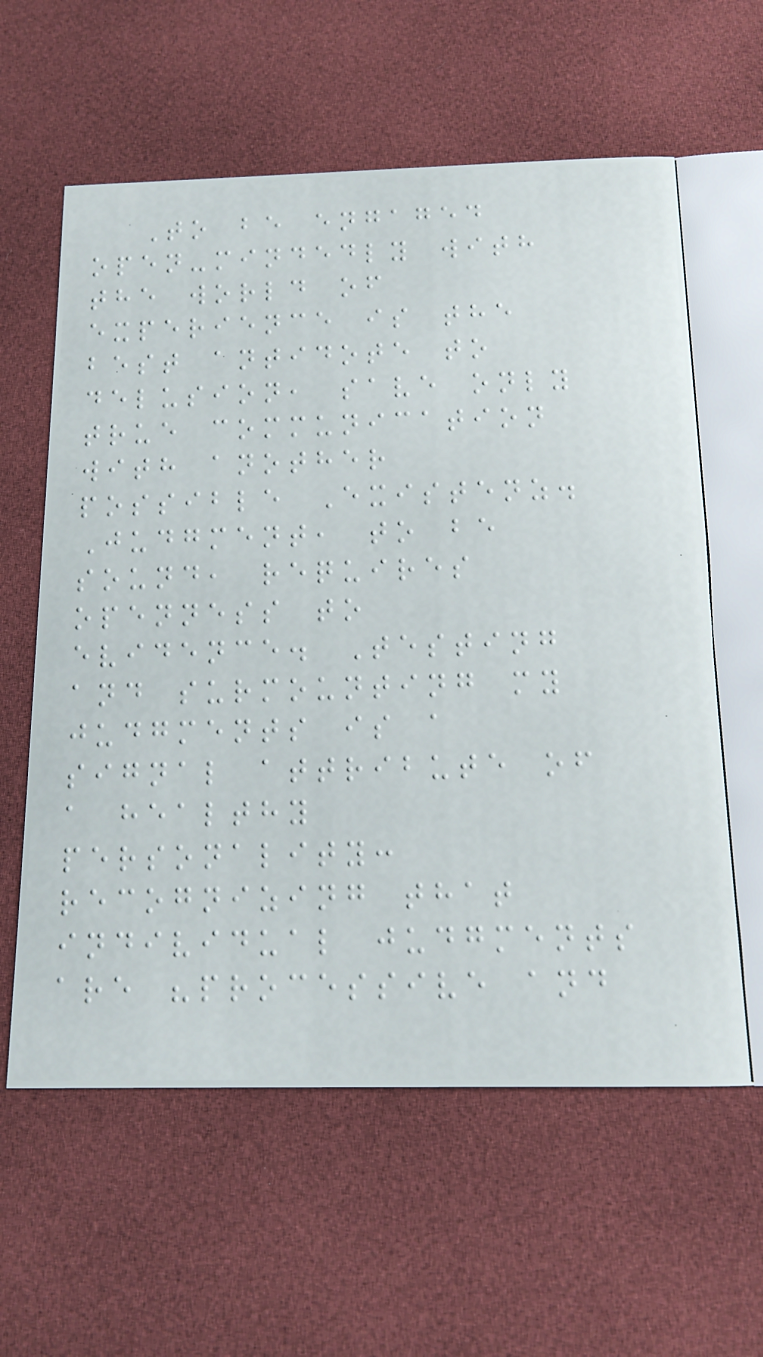To be engaged
open-mindedly with
the world of
experience is the
best antidote to
delusion, save only
true communication
with another
possible Existenz.
Judgment, to be
sound, requires
openness to
evidence. Testing
and surmounting my
judgments is a
signal attribute of
a healthy
personality:
recognizing that
individual judgments
are "processive and
